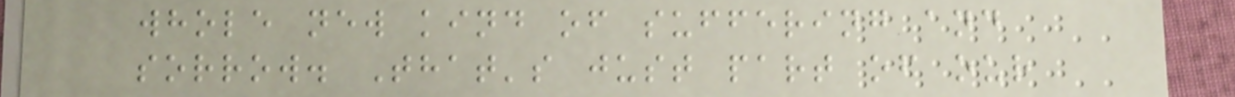whole new kind of suffering and
sorrow. That's just part of our
